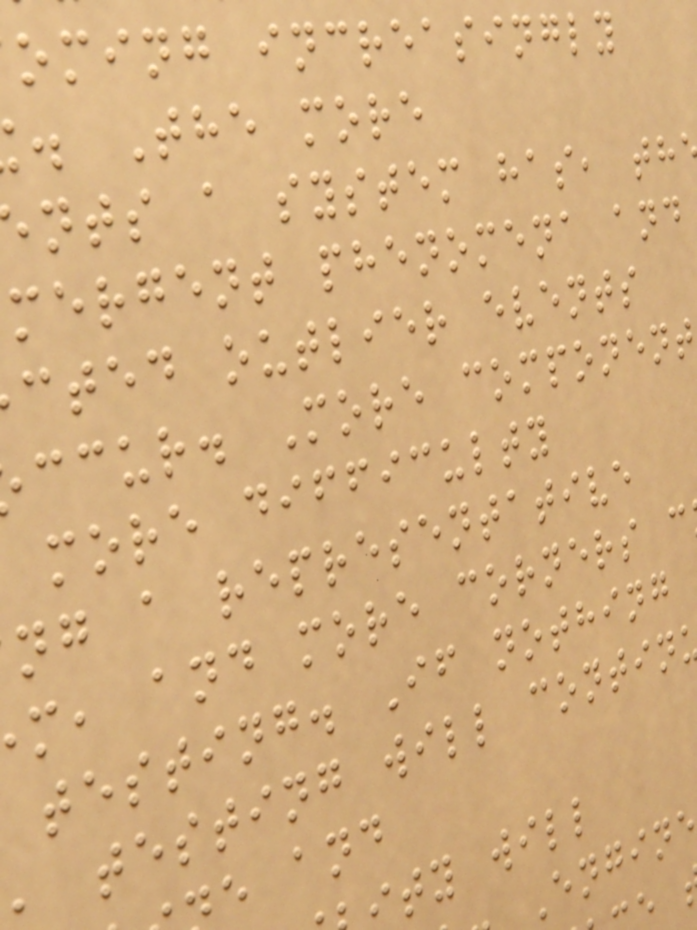oming increasingly
. The more
nts a system has, th
mergent phenomena and
cted outlier events
ccur. More component
more difficulty
ng a representative
m, and more corners c
testing. If nothing
testing will contin
e and
ty will
Engine
